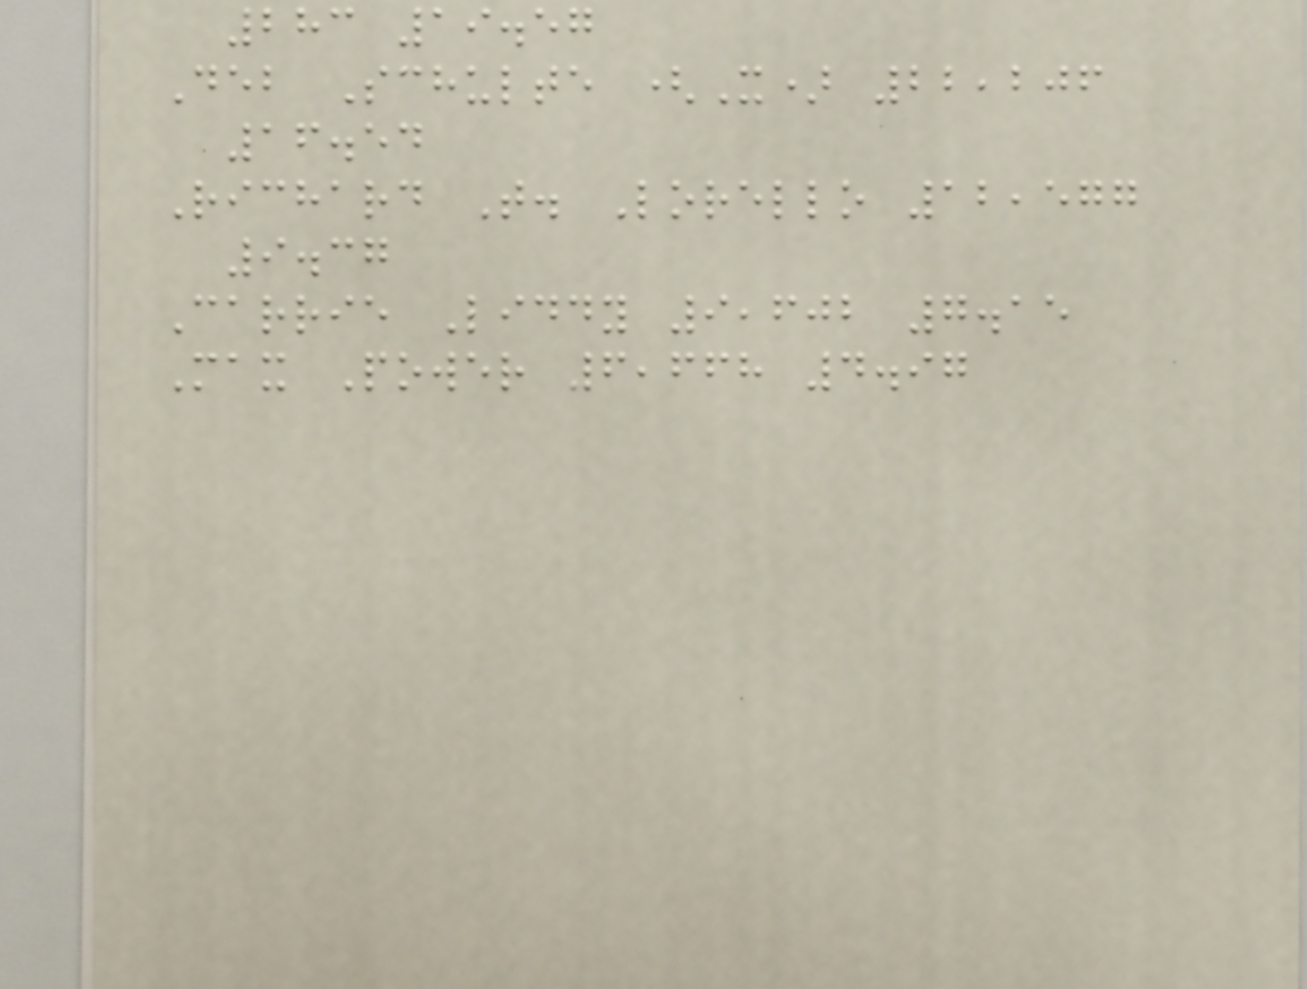283 19.57
Deb Schulte (X) 22,206
16.54
Richard T. Lorello 12,577
9.37
Carrie Liddy 9,602 7.15
Max Power 6,668 4.97
